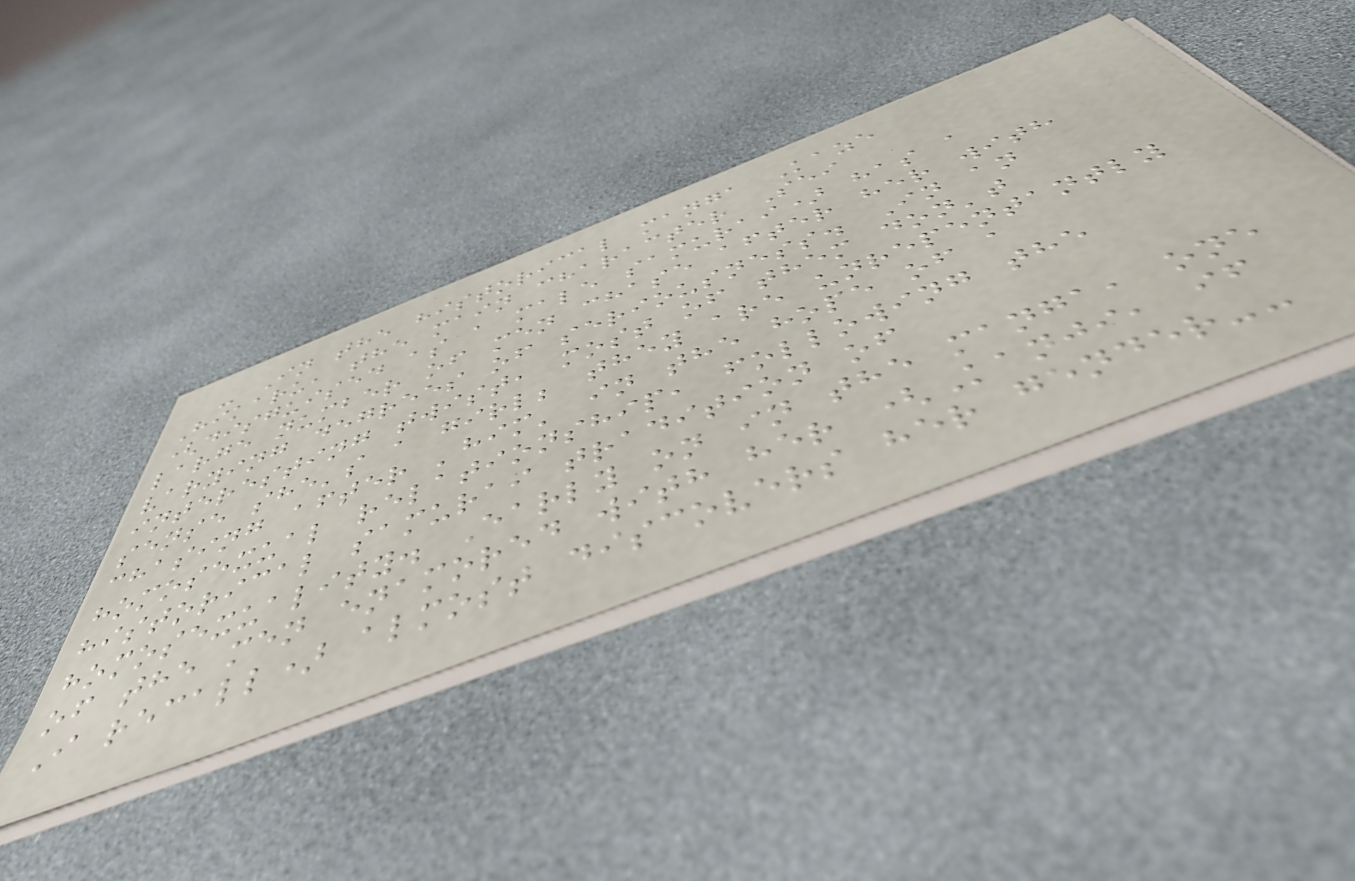- In the historical manga Kaze
Hikaru, the main character Sei
(disguised as a male samurai) has a
large number of men chase after her with
varying degrees of seriousness. In an
interesting twist, most of them don't
sense she's a girl; they are unrepentantly
chasing after 'him' in the hope of a
homosexual relationship, following the
historical samurai tradition of
homosexuality. Early on in the manga, one
of the men enamored with her (Kanji, if
I recall) almost discovers her gender--
